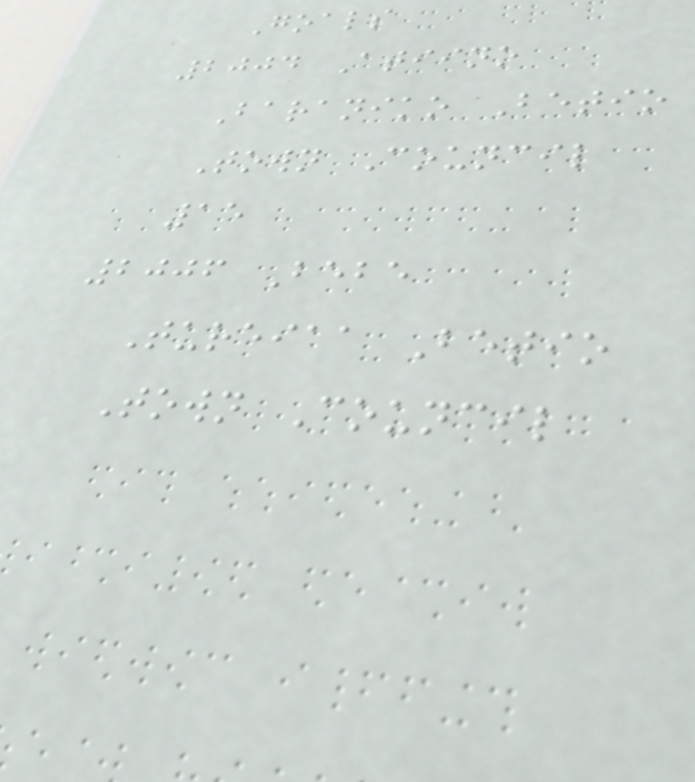Goals
2004 Atiino
Baraniko Betio
Town Council
15
2006 Bebe
Tureiaa Betio
Town Council
